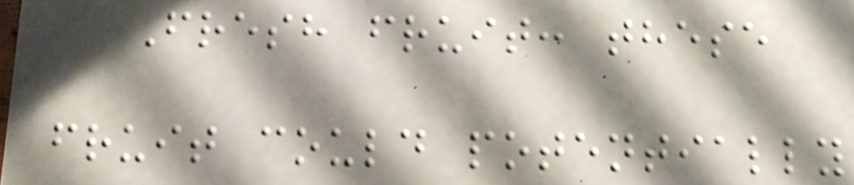Fresh fruit: these
fruit could potentially
